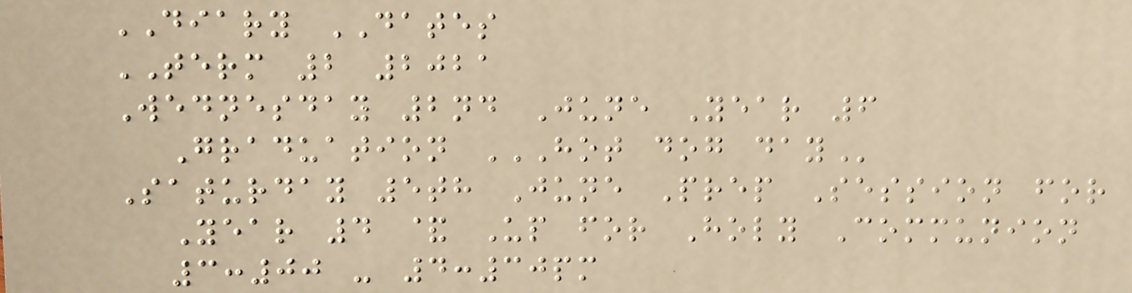DIARY DATES
TERM 2 2021
Wednesday 2nd June Year 6
Graduation HOT DOG DAY
Saturday 5th June Prep Session for
Year 4 & Up for Holy Communion
3:00 - 4:30pm
